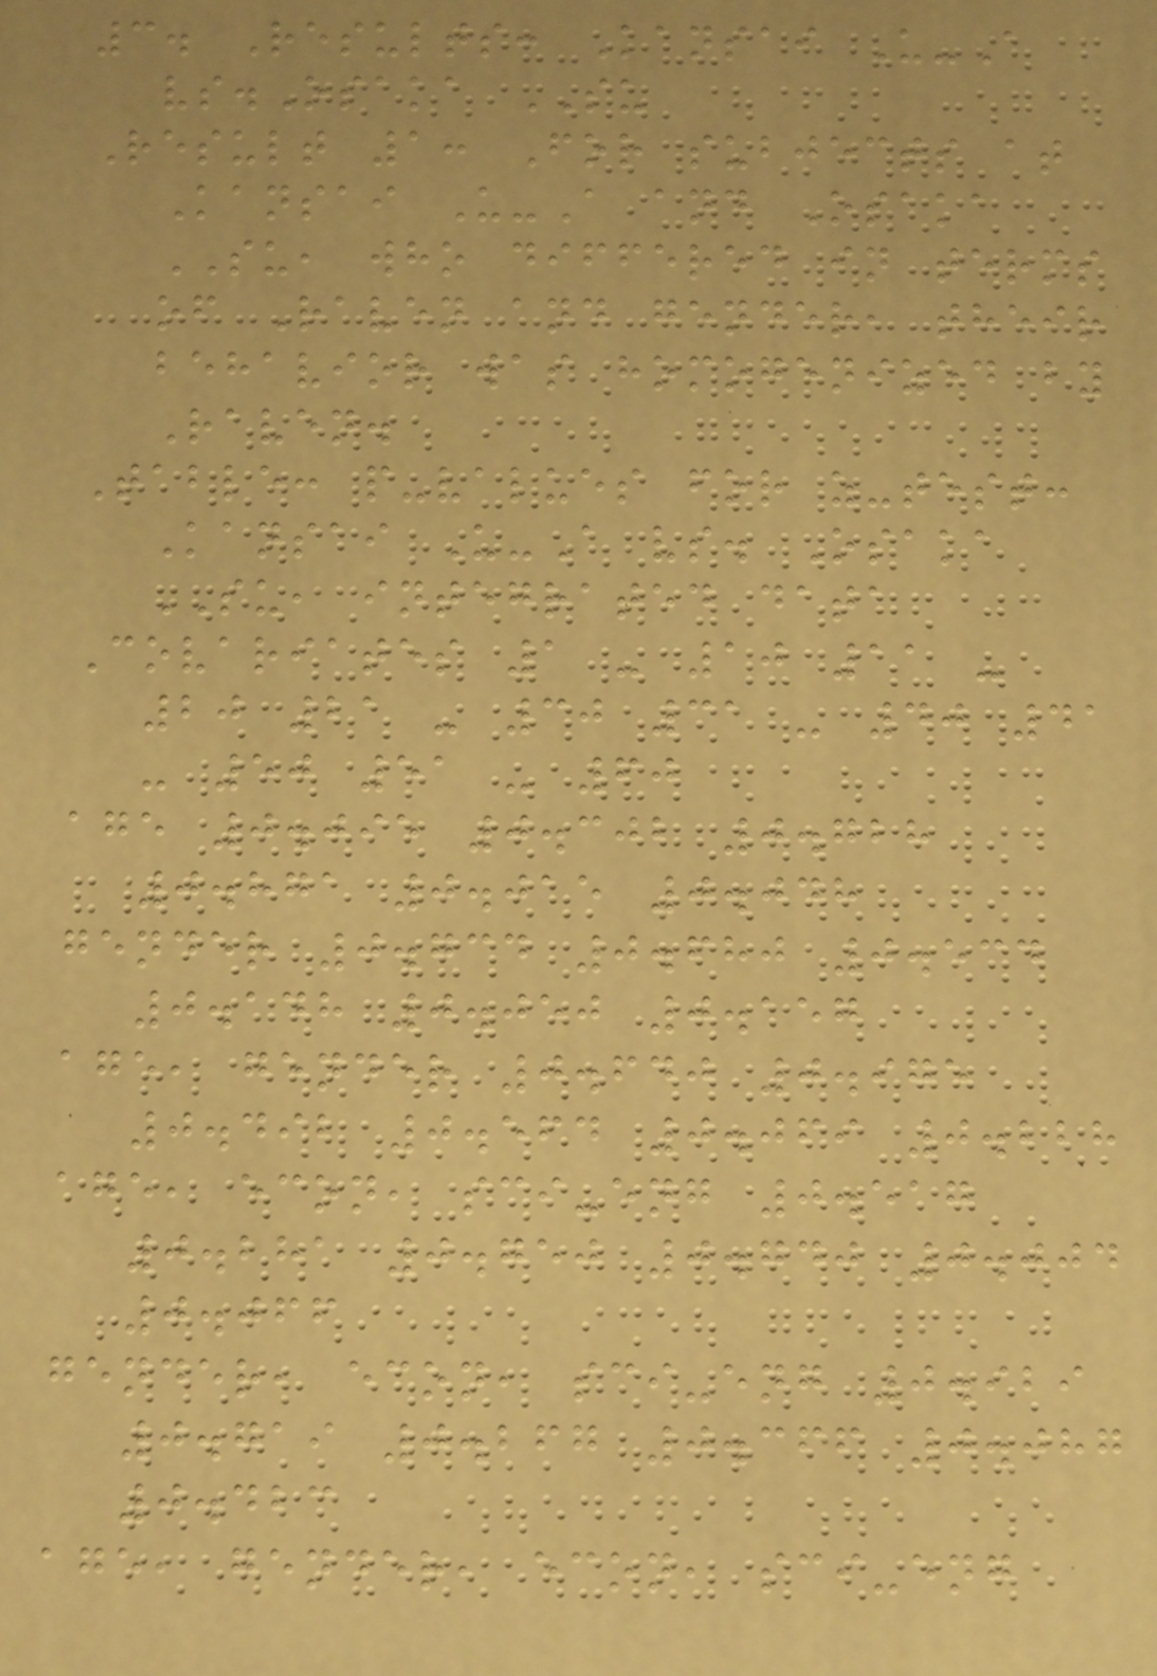3. Results: Kansai U-A
vs.Osaka SU
Result 1: For subjects at
Kansai U-A and Osaka
SU, who differed in terms
of Raven and gender, their
behavior was homogenized by
Raven.
Table: p-values for z-test:
Kansai U-A vs. Osaka
SU, integrated data
Covariates 1 - 10 11 -
20 21 - 30 31 - 40 41
- 50 51 - 60
age 0.095 0.302 0.728
0.871 0.015 0.048
gender 0.734 0.680 0.534
0.148 0.050 0.157
age, gender 0.640 0.975
0.492 0.564 0.069 0.228
age, econ, sci-eng 0.517
0.281 0.750 0.740 0.004
0.066
gender, econ, sci-eng 0.929
0.719 0.267 0.366 0.087
0.423
age, gender, econ, sci-eng
